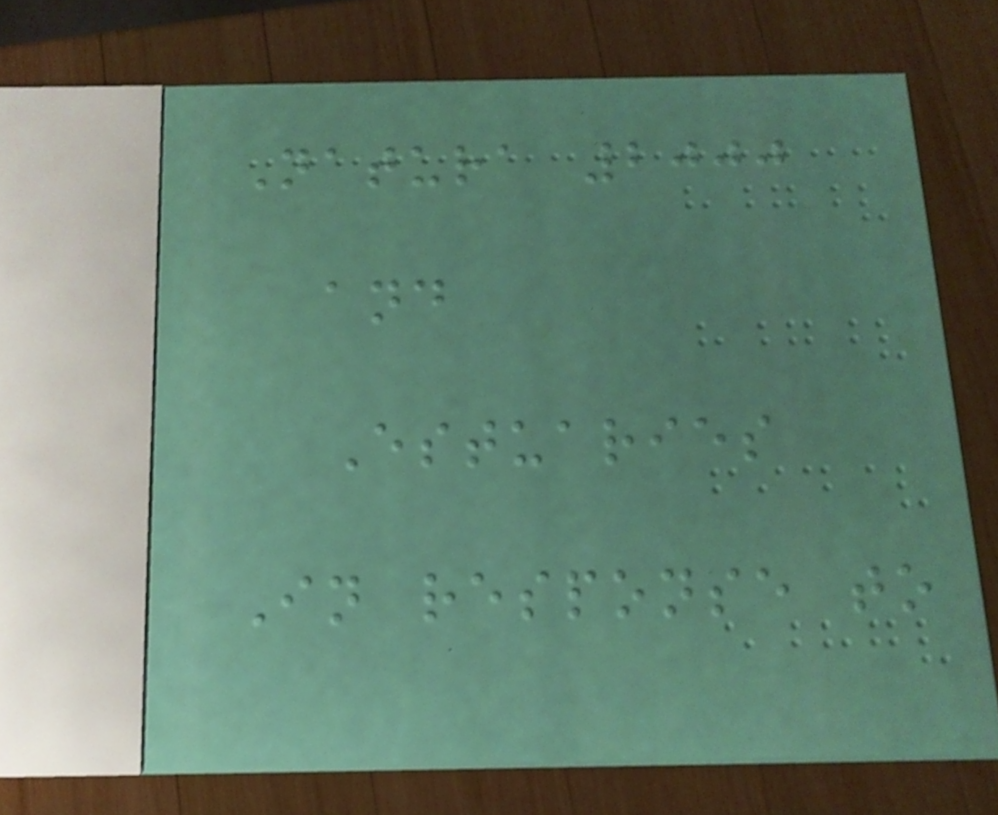Natura 2000
and
Estuaries
In response to
